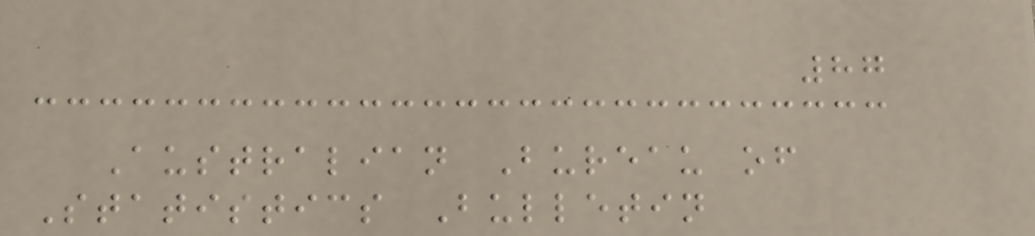87
Australian Bureau of
Statistics Bulletin
